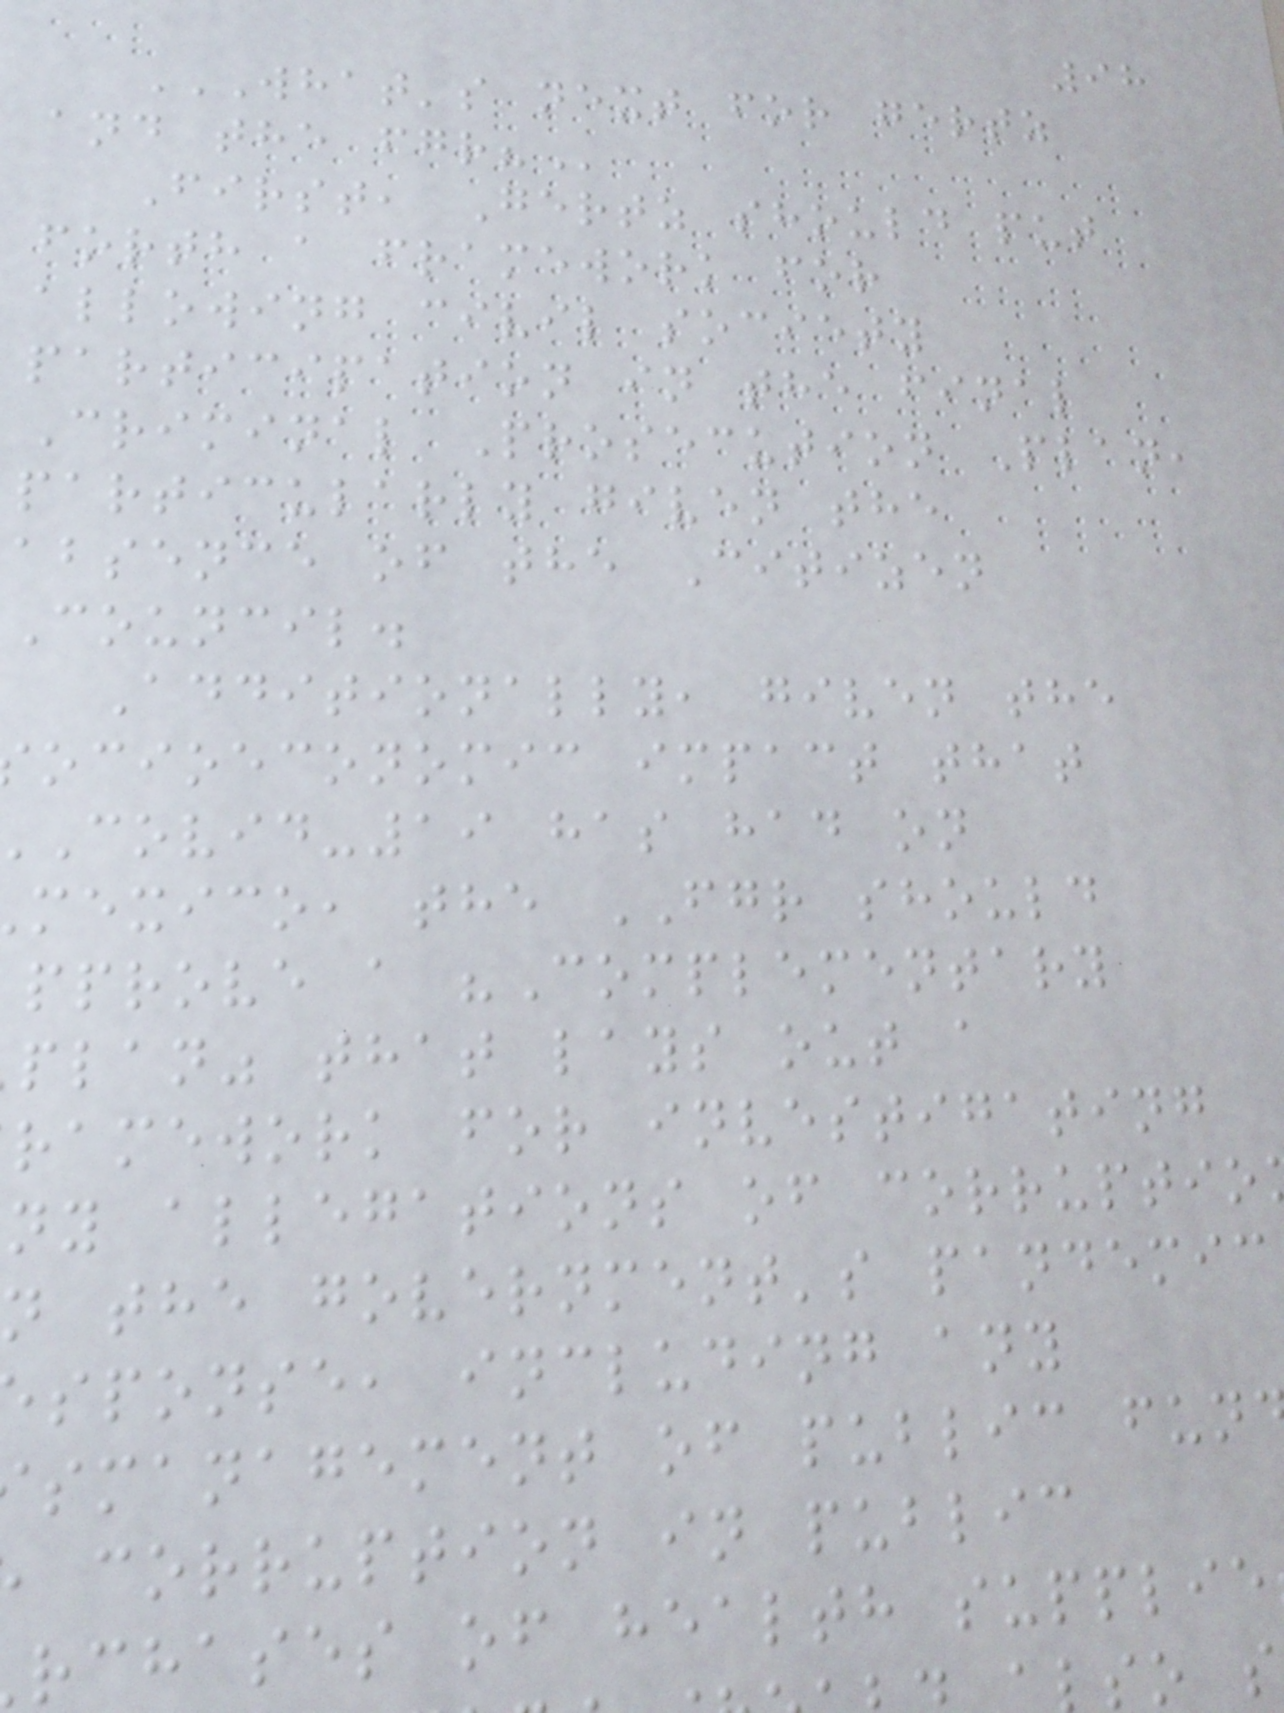98
WHAT'S NEXT FOR GERTZ
and the
First, Gertz should put
forth a framework for
allowing civil society
participation in the final
Criminal Prosecution Plan,
particularly given the
absence of the Citizen
Council.
Additionally, given the
ocioeconomic impact that
covid-19 has had on
mexico, the FGR should
pprove a "Complementary
plan" that lays out a
ramework for investigating
ny allegations of corruptio
n the government's pandemic
sponse, including any
smanagement of public fun
corruption in public
rchases of health supplie
